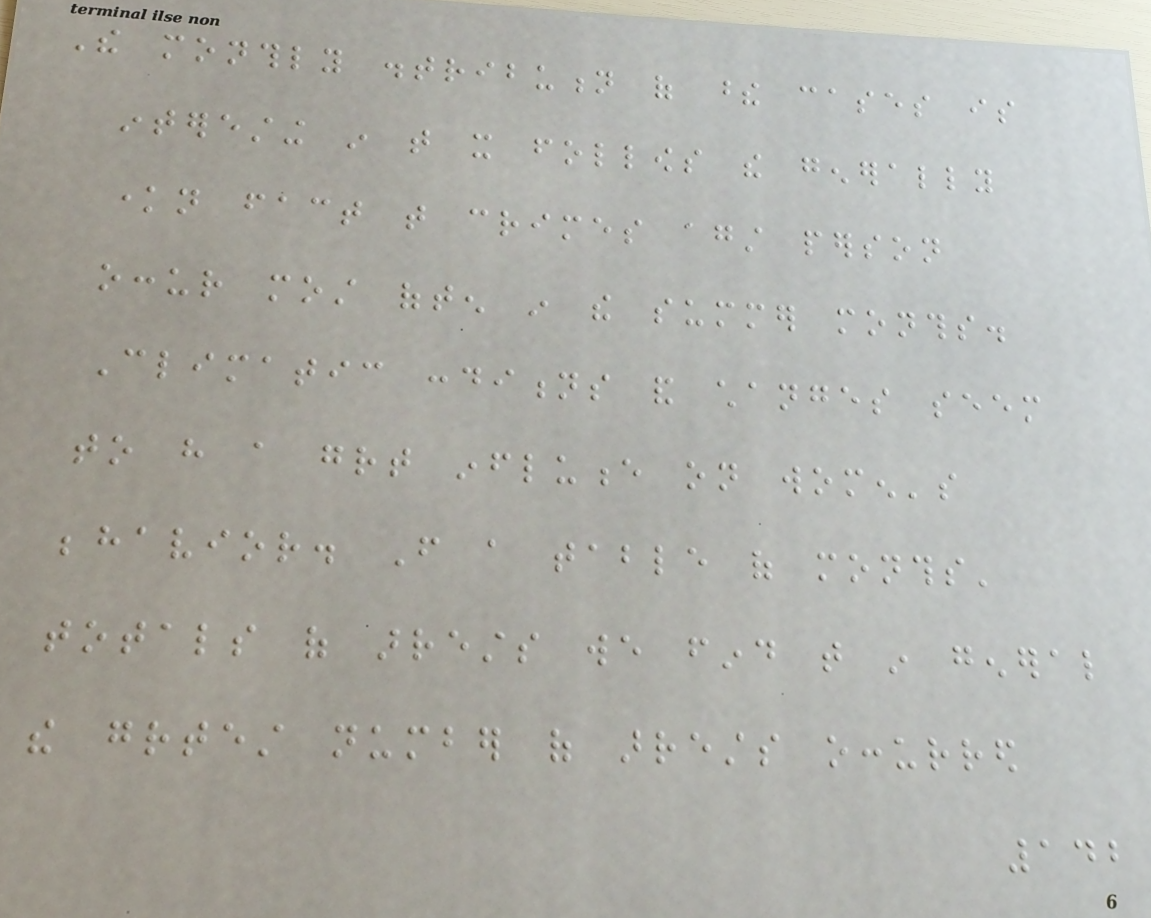The monthly distribution of these cases is
interesting in that it follows the generally
known fact that crimes against person
occur most often in the summer months.
Climatic conditions and changes seem
to have a great influence on women's
behavior. From a table of months'
totals of arrests we find that in general
the greatest number of arrests occurred
142
